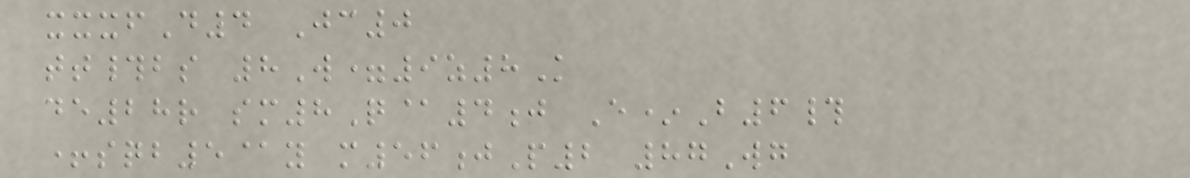xxxfD4 Jc0
tt#bs 8W=9z8K
de28r sm8Q@4j E*B6#
+sqb5@y m56jP2 87Wg
